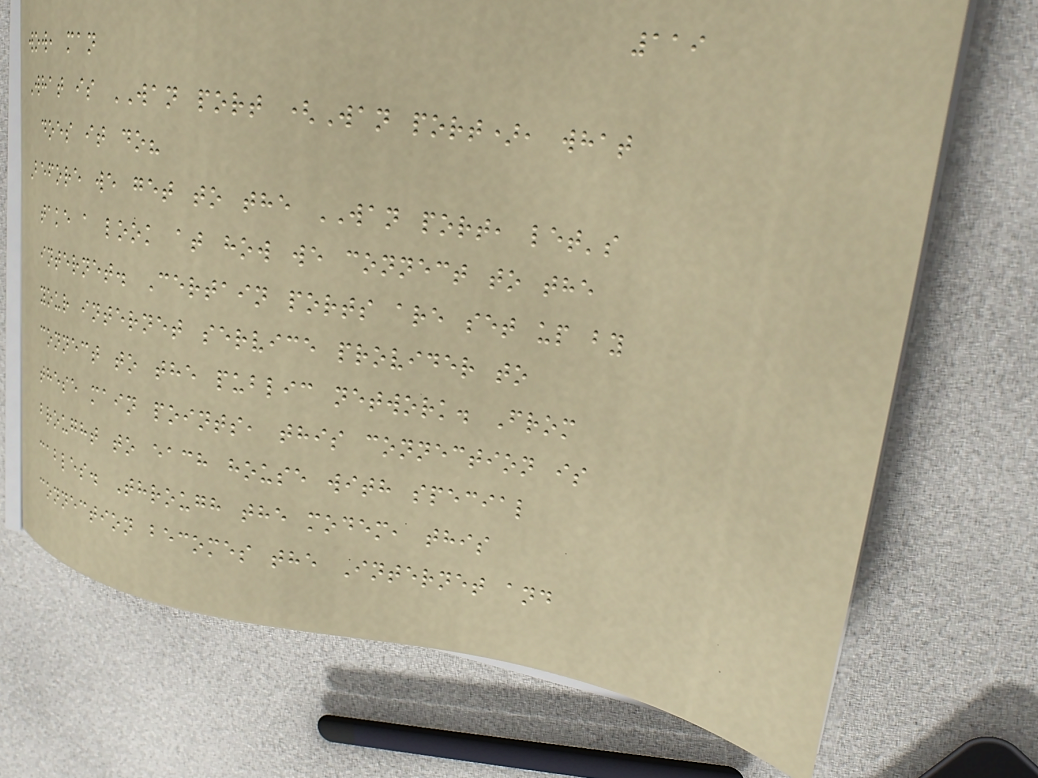119
wow, man
What is WAN port (Wan port), what
does it do?
Before we get to the WAN port, let's
take a look at how we connect to the
internet. Certain ports are set up by
your internet service provider to
connect to the public network. From
these main points, this connection is
brought to each house with special
cables. Through the modem, this
connection becomes the Internet and
